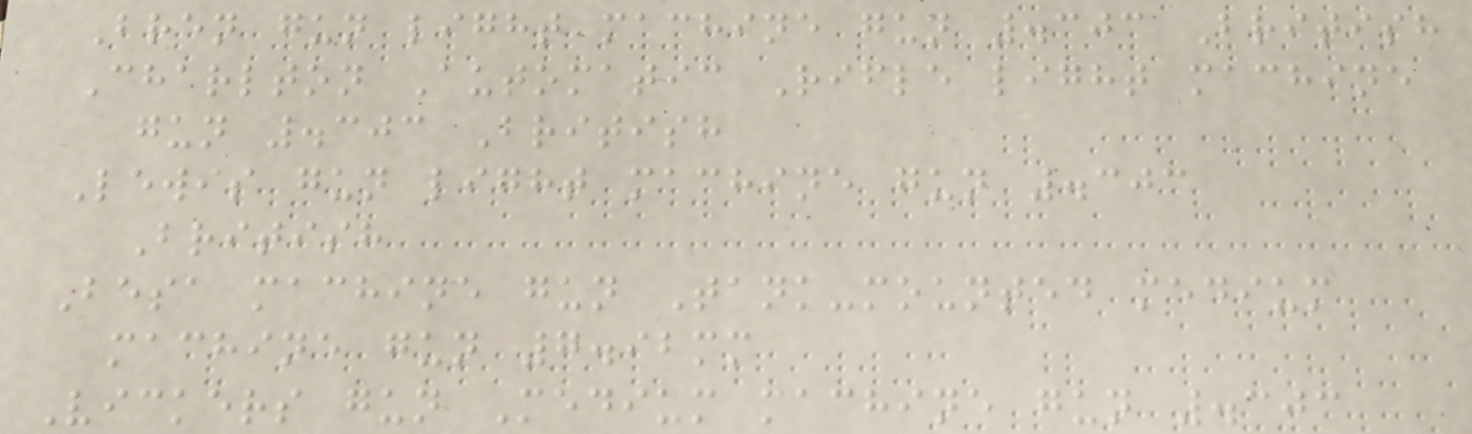Bren gun light machine gun .303 British
Charlton Automatic Rifle light machine
gun .303 British
Lewis gun light machine gun .303
British
Besa machine gun Tank-mounted medium
machine gun 7.92mm
Vickers gun Medium machine gun .303
